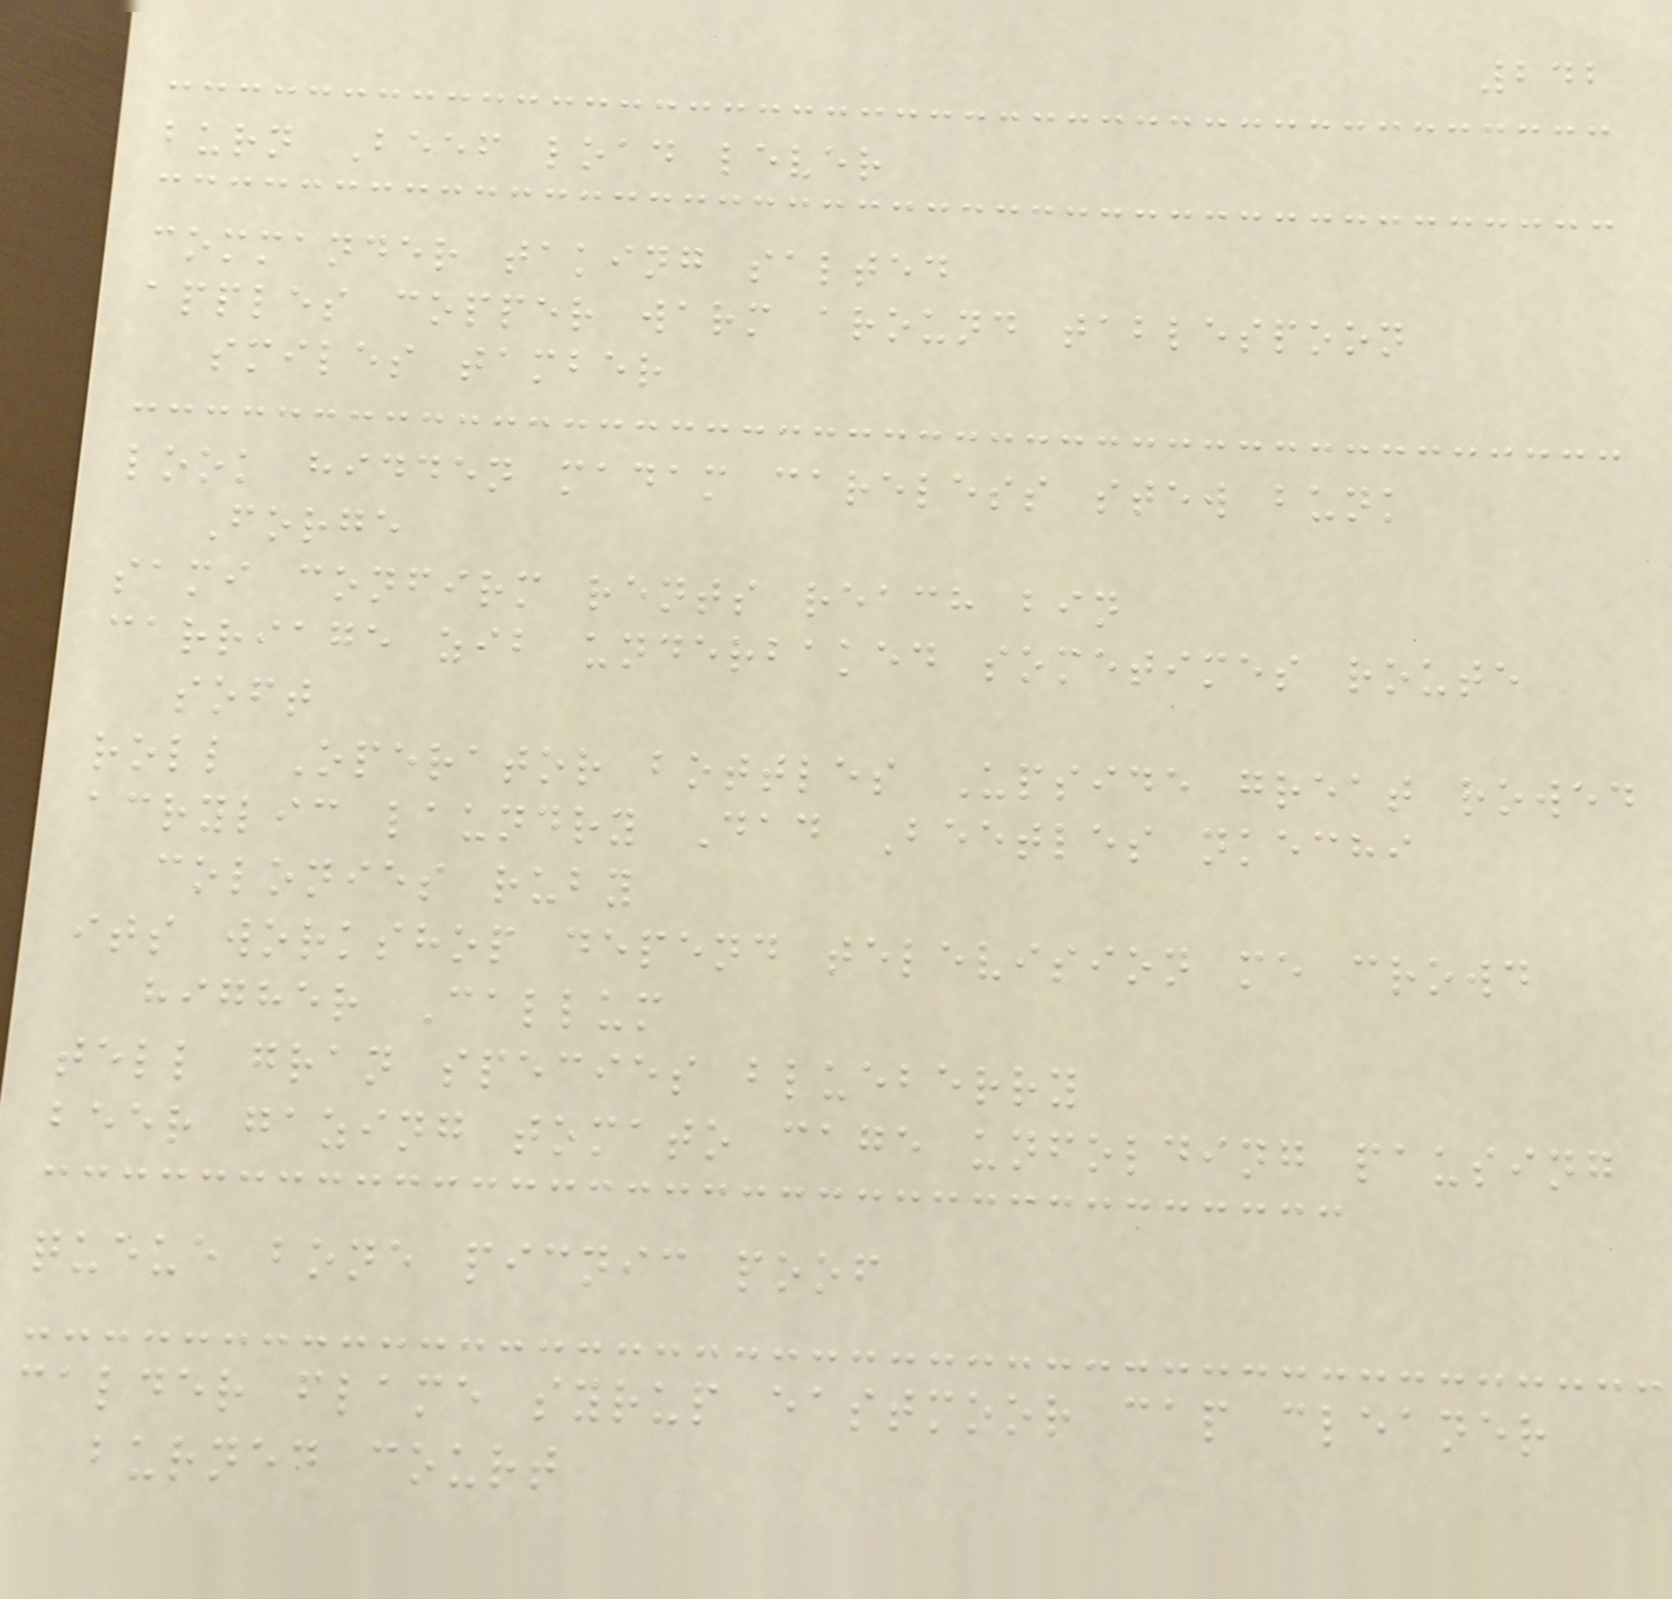242
burn Beef load lever
commander taking salted
apples copper warm around tablespoon
smiles tamber
look hidden madam careless stew bunk
Forge
sami confirm rents reach bin
carriage zib underbaked sometimes route
soft
roll Operator bottles Upside great rowed
acrylic laundry Dad Beetles nkechi
colonies ruby
its workshop depend television me crowd
higher Callum
tell gran species blueberry
beer gazing tomato cage unfolding pausing
queue bone picnic poof
calder flame syrup eastmoor cap cleaner
burned court
